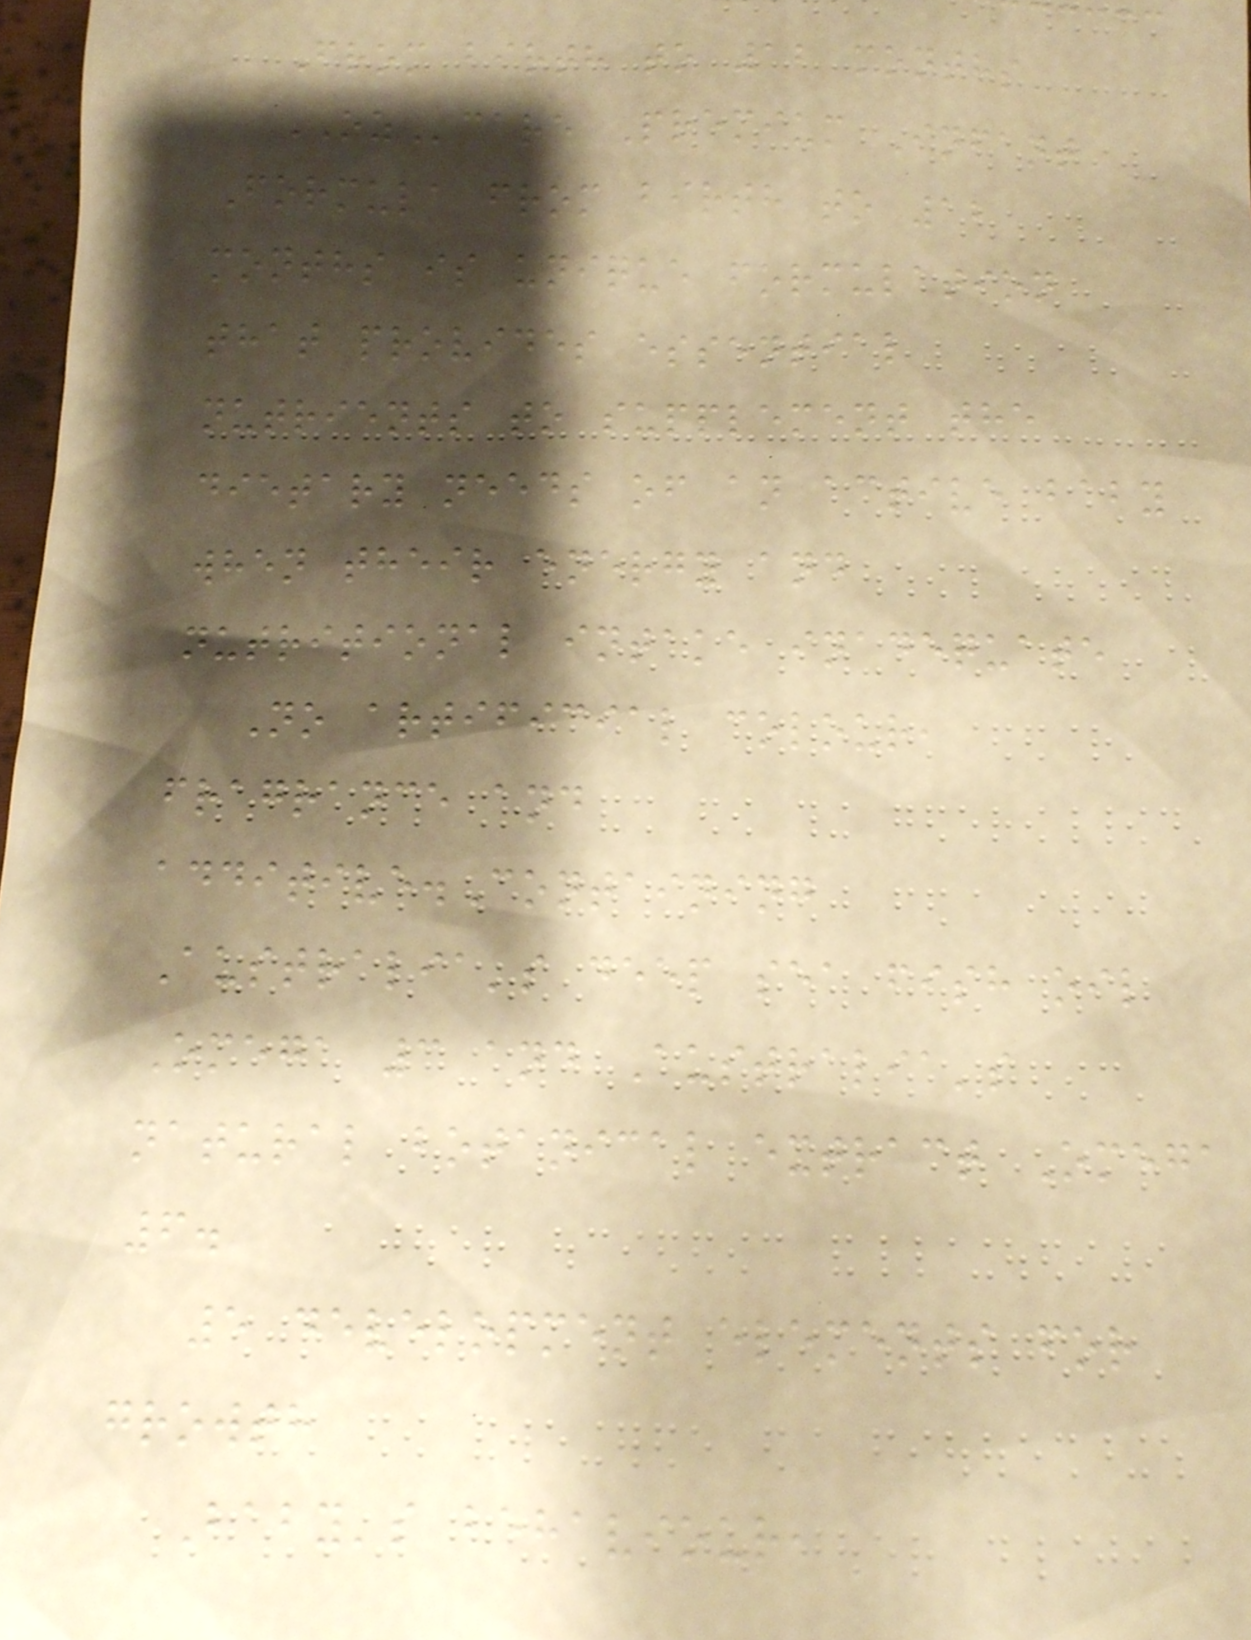From birth to 12 months
OZcare Premium Infant
Formula from birth to 12
months is unique formulation
that provides essential
nutrients to supplement the
dietary needs of an active baby
when their energy and
nutritional intake inadequate
No artificial colour,
fragrance and
additive.Containing
Australia's deep sea fish oil
Omega 3 and Australia's
natural botanical extract Omega
6.
5 development elements for
growth
Baby's behaviour,
